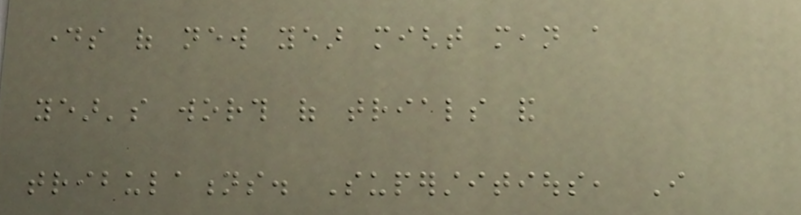days of new year might mean a
year's worth of trials and
tribulations. Superstitious, I
